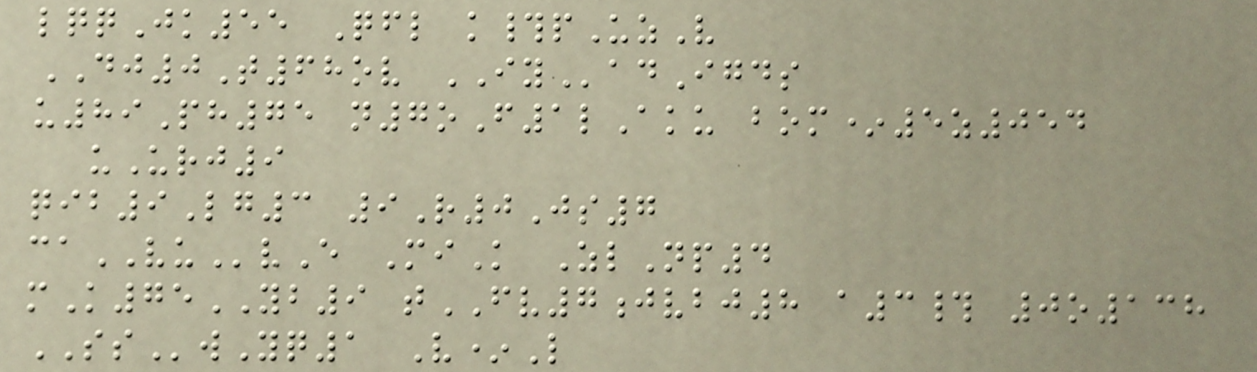lqqJk55 Qfl k#pUzV
DJ0T68ov IYadIgds
u89Ph75 n7oF1lAku bom*5z054
uUrj9
qib9Lg3 9R0Js7
caVUvE MiK ZlNp4
mK75YB9 tFV7jvbj8 a3# 0o138
SSwYq1 V*L
